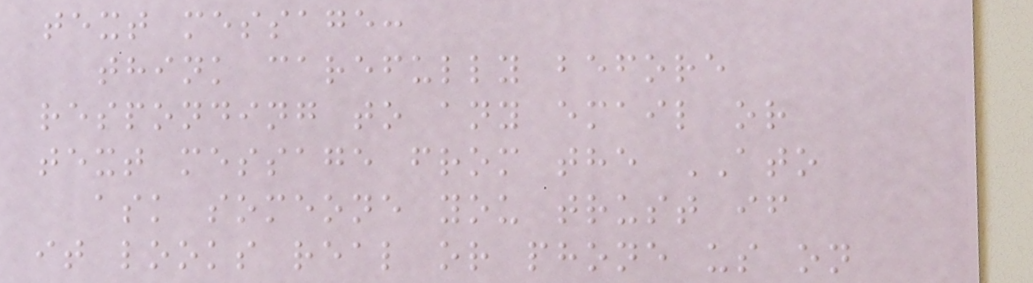text message:
think carefully before
responding to any email or
text message from the ATO
ask someone you trust if
it looks real or phone us on
